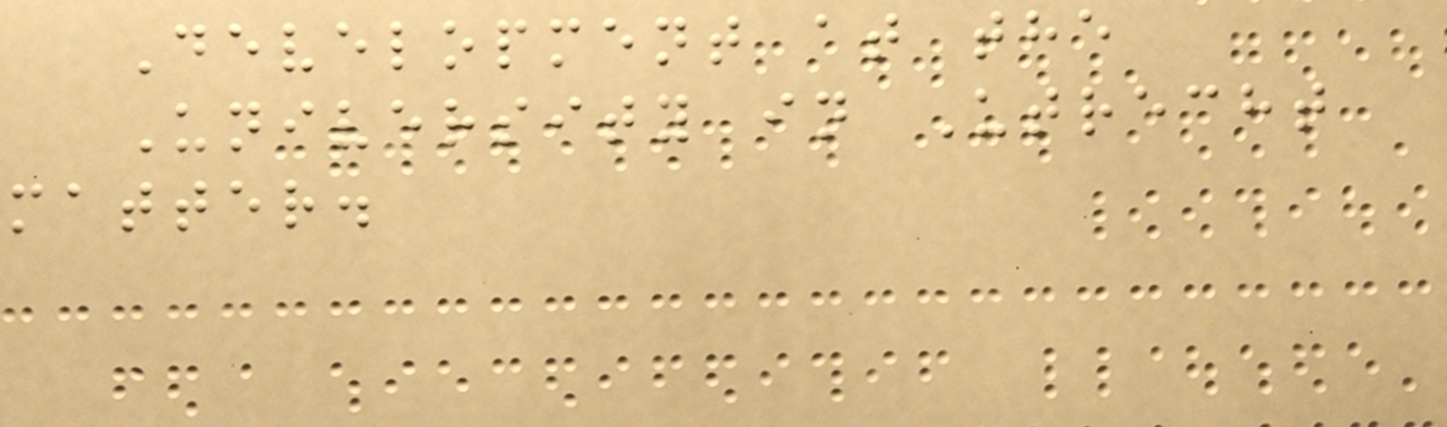Development at the
University in Utrecht
matter.
